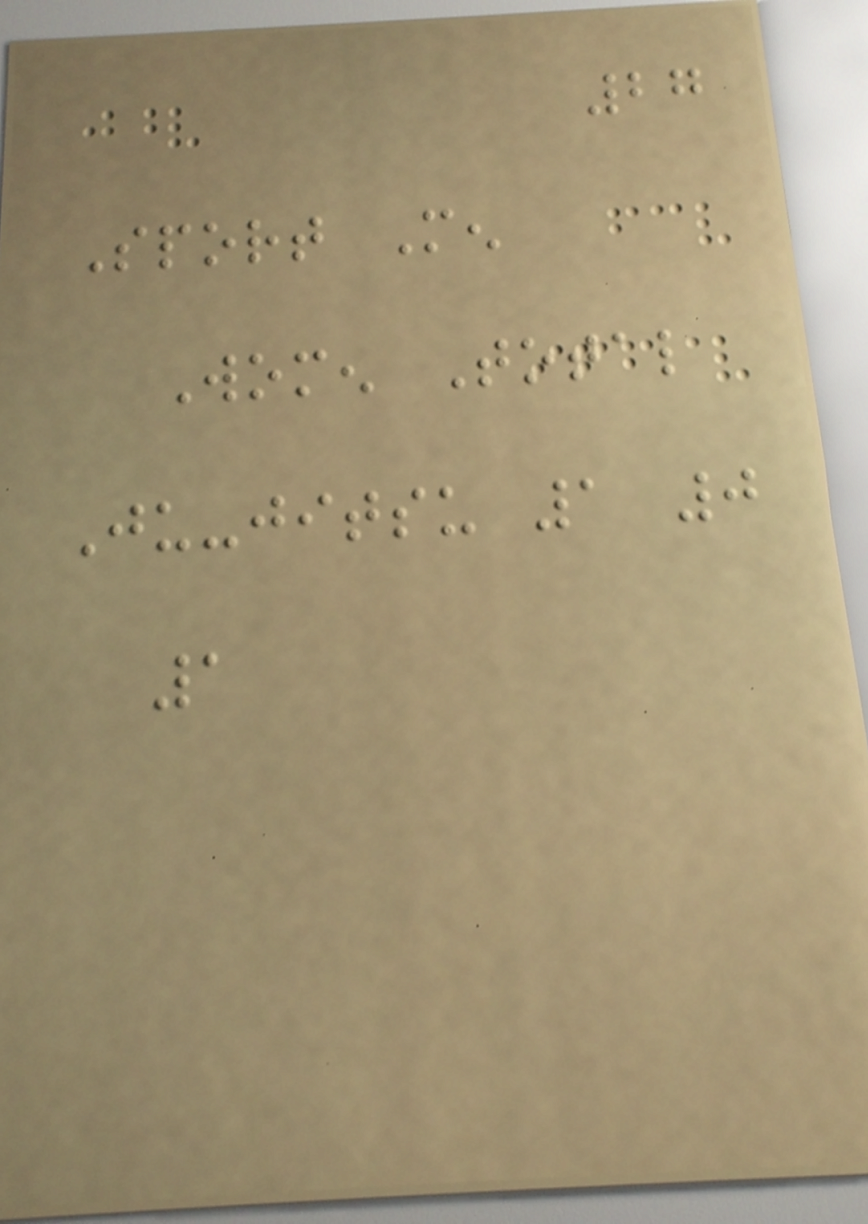27
Sport Men
Women Total
Ju-jitsu 1 0
1
